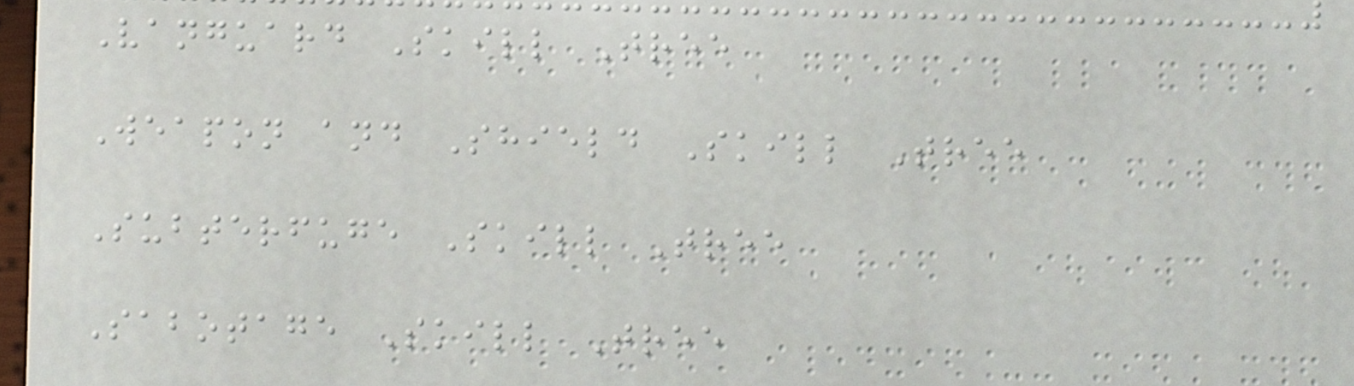Vanguard Skill Tree
Weapon and Shield Skill Tree
Subterfuge Skill Tree
Sabotage Skill Tree
